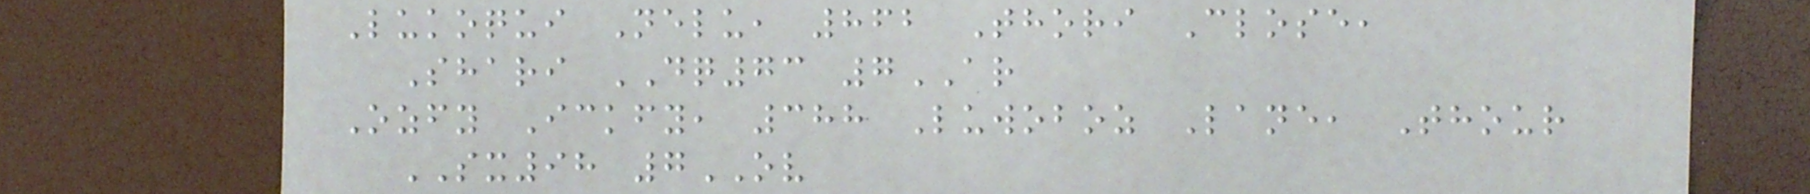Lukoqui Nelu, 862 Thori Close,
Shari DQ73 7AR
Ozfy Ickfy, 388 Luwoboz Lane, Thour
SX98 7OV
